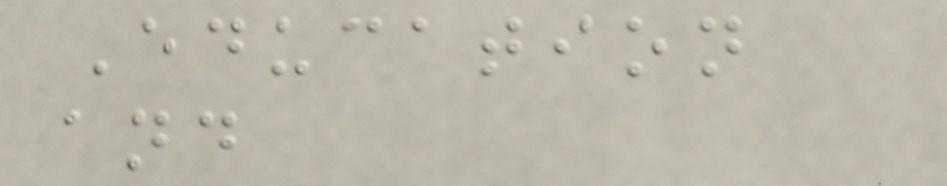Education
and
